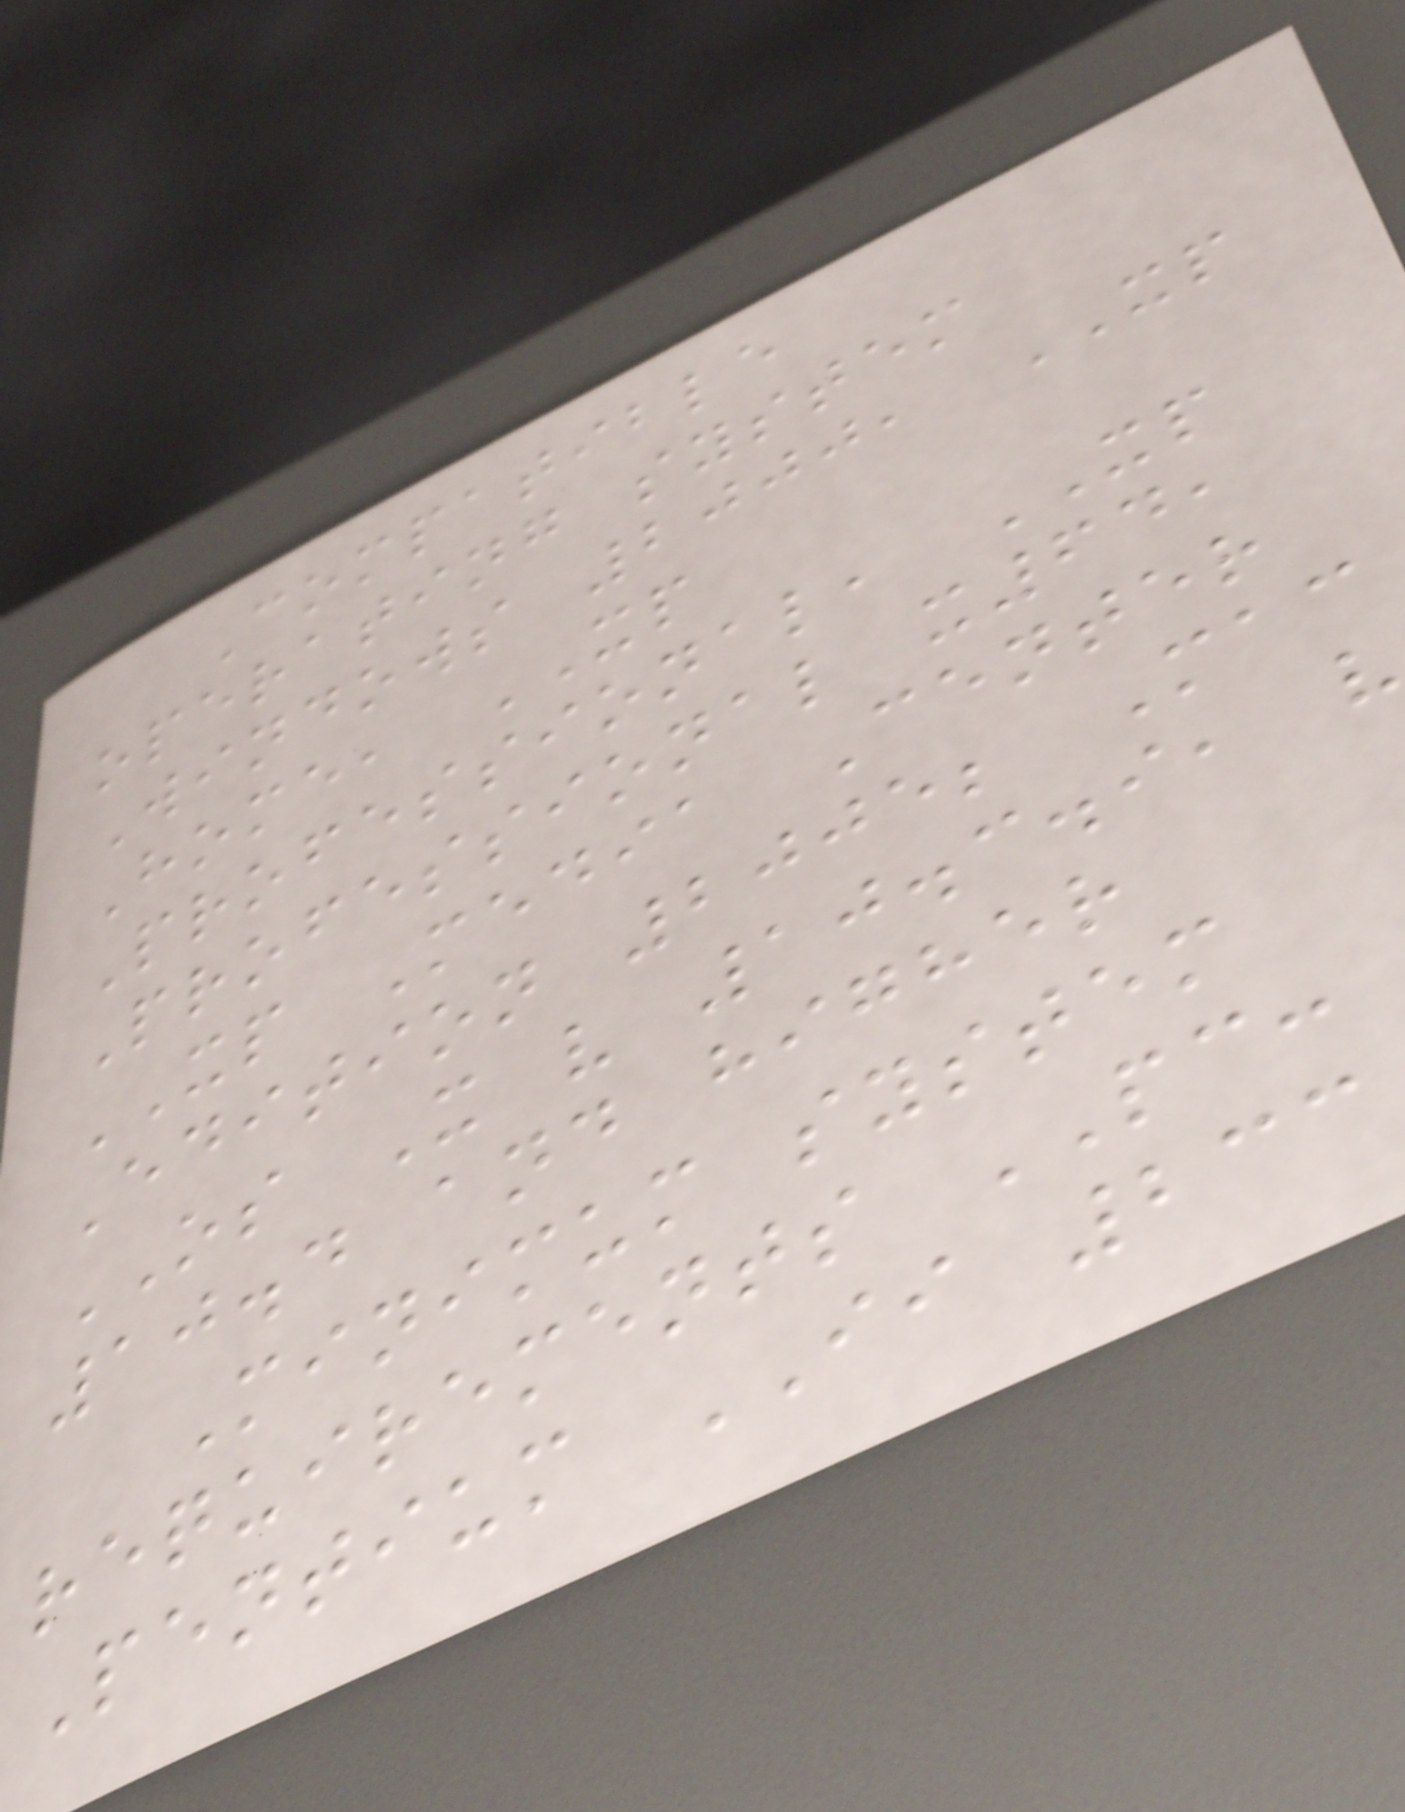Compatible
operating system
Windows 2000, XP
Home, XP
Professional, XP
Professional x64,
XP Media Center
Edition 2005; Mac
OS X v 10.3.9, v
10.4 and higher
Minimum system
requirements PC:
Pentium II 233
